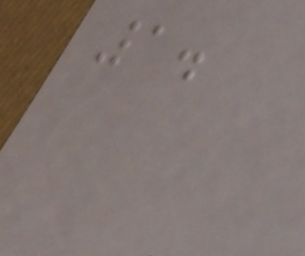1.
